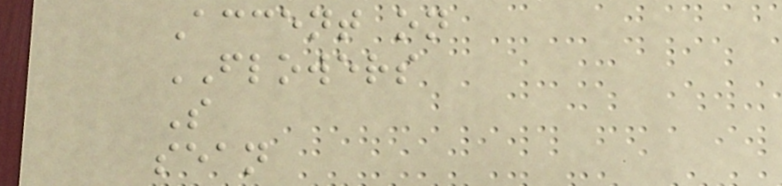Accent on
FLOWERS
S
sean
